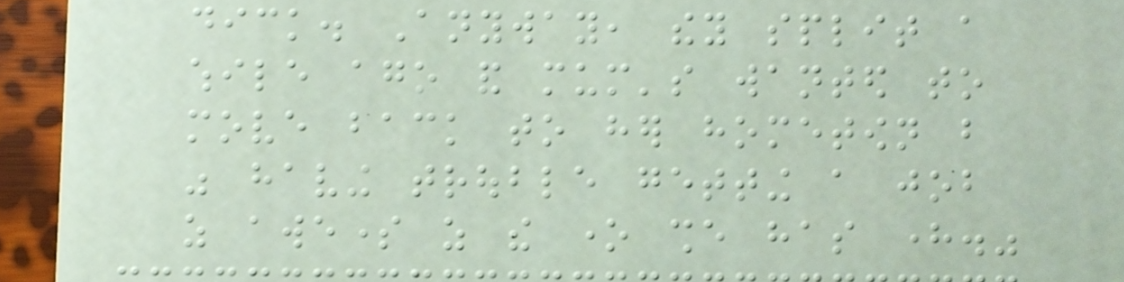dick. Anyway, they split a
while ago and mum's wanted to
move back to her hometown but
was having trouble getting a job
as awesome as the one she has here."
